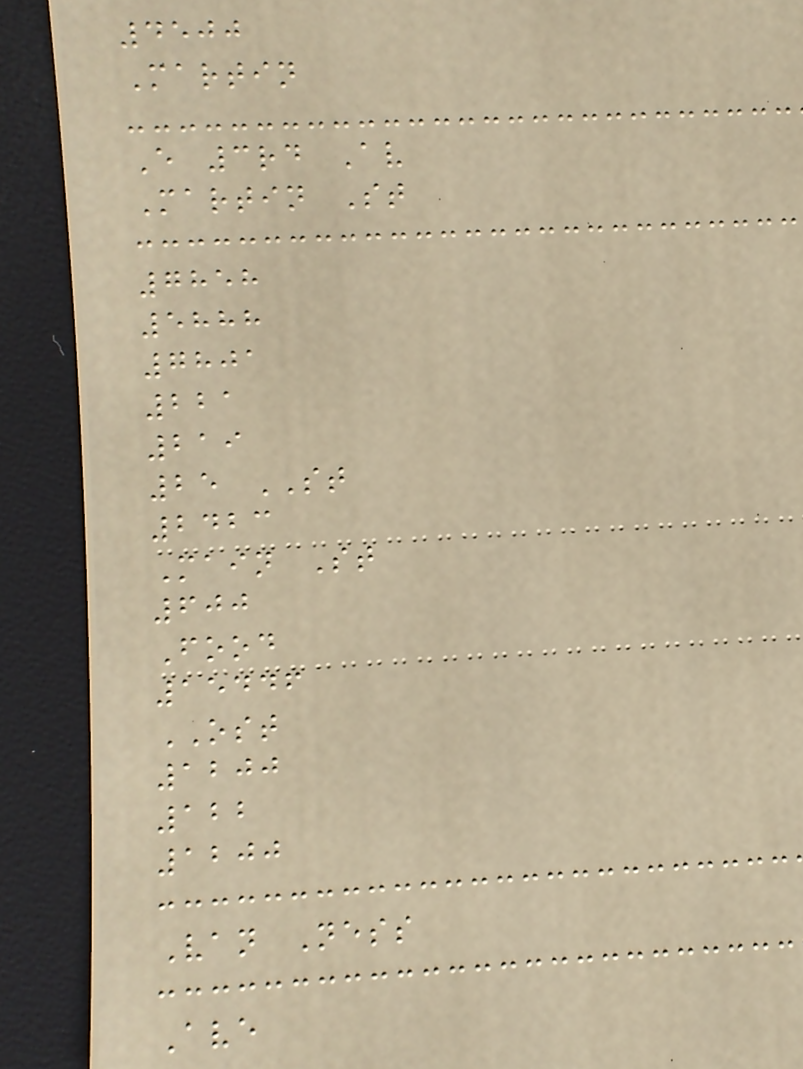4500
Martin
E 3rd Av
Martin St
7858
5888
7801
221
219
25 ST
2423
Main St
600
Food
15446
OST
1200
122
1200
Van Ness
Ave
